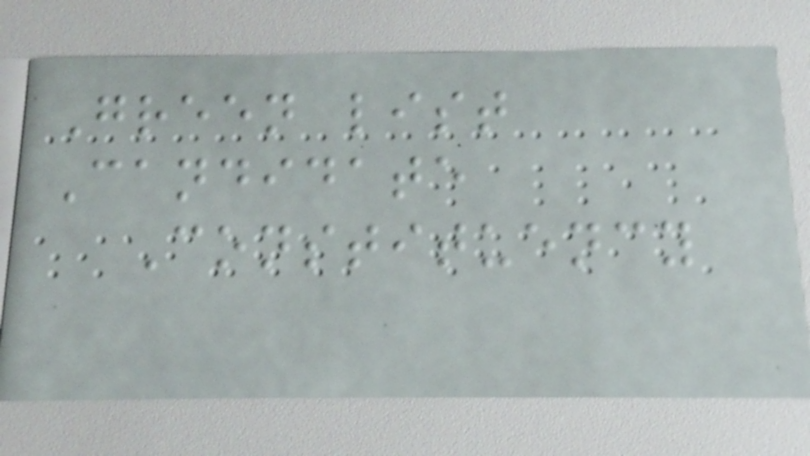Green list
Candidate
Constituency
